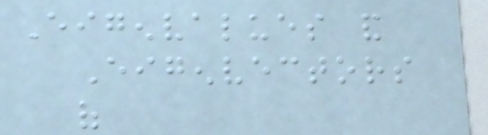Eigenvalues and
Eigenvectors
of
